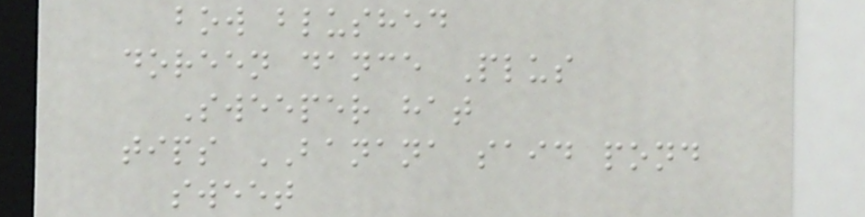bow blushed
doreen dance Plus
Sweeper hat
tips BANANA said pond
sweet
